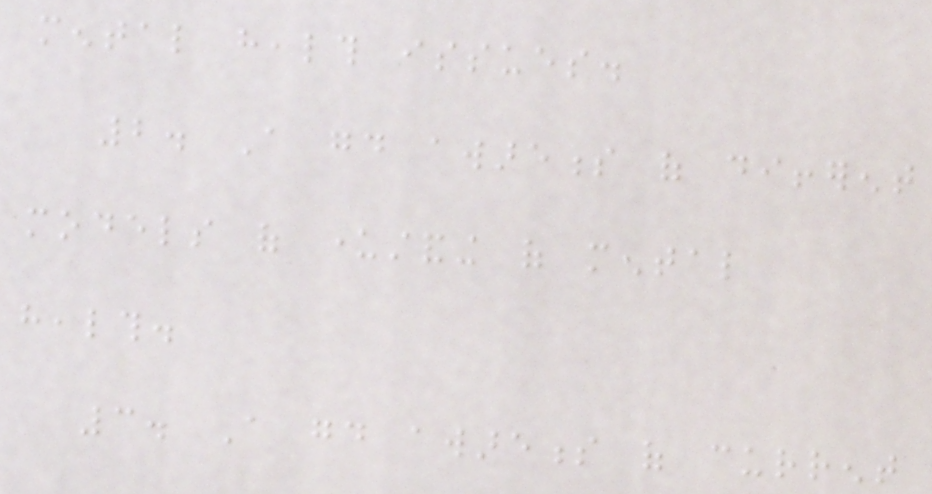mental health issues.
2. A good awareness of different
models of understanding of mental
health.
3. A good awareness of current
